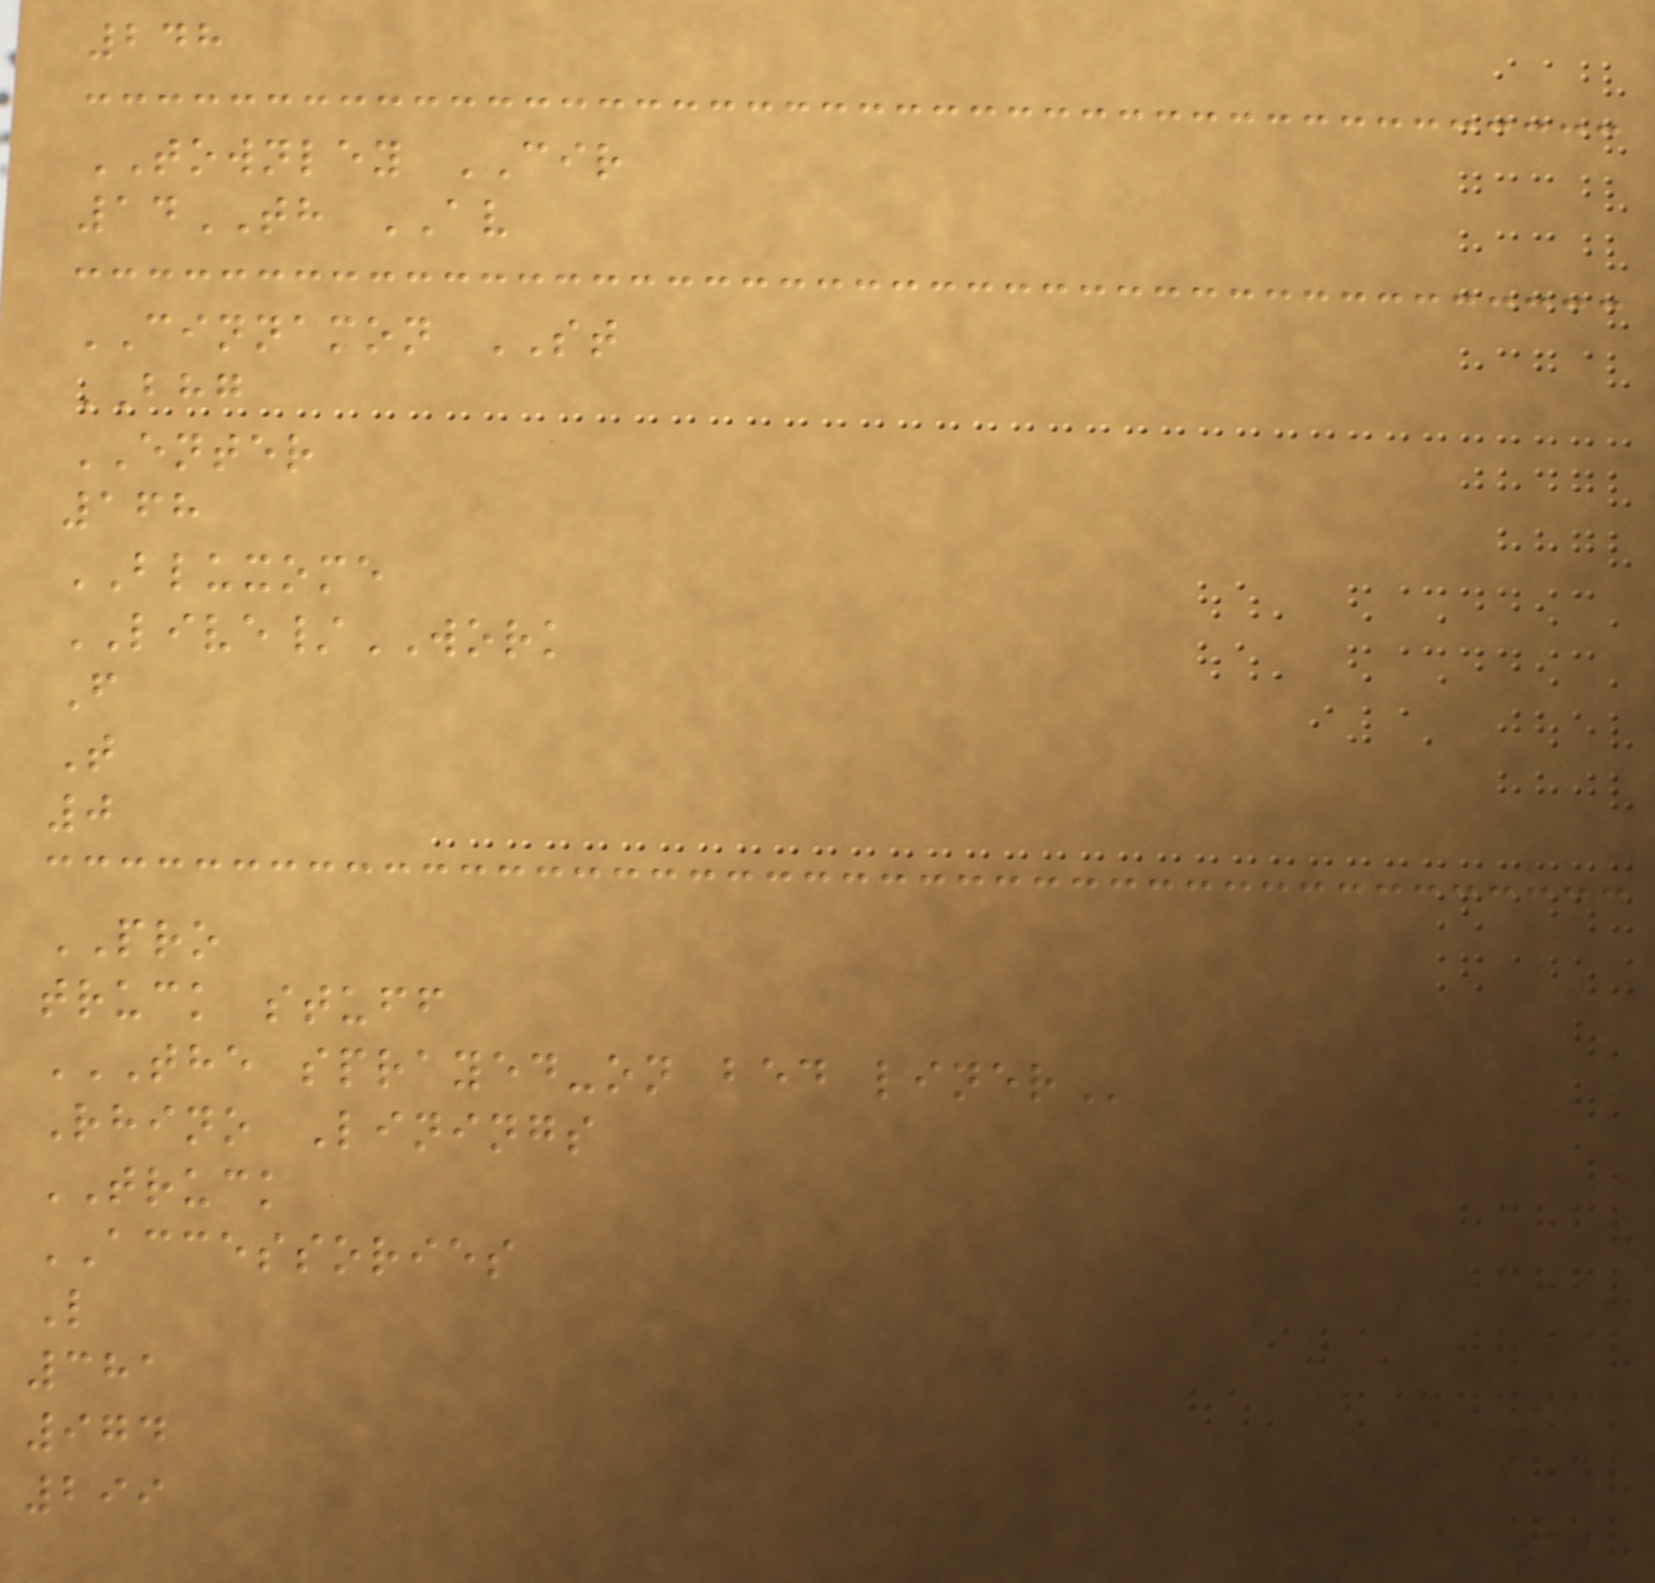248
TOWNLEY CIR
14TH AV
CINNAMON ST
BHG
ENTER
168
BLUXOME
LIVE/WORK
F
T
0
PRO
truck stuff
THE SPRAYED-ON BED LINER
Rhino Linings
TRUCK
ACCESSORIES
L
381
974
299
